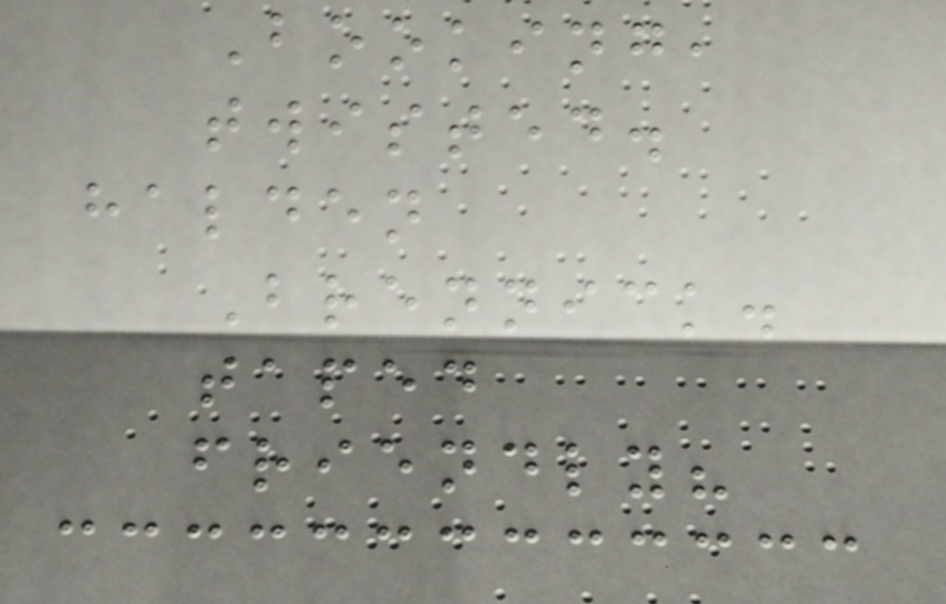Booking,
twisted.
halden
Brennick.
taped
friendly?
